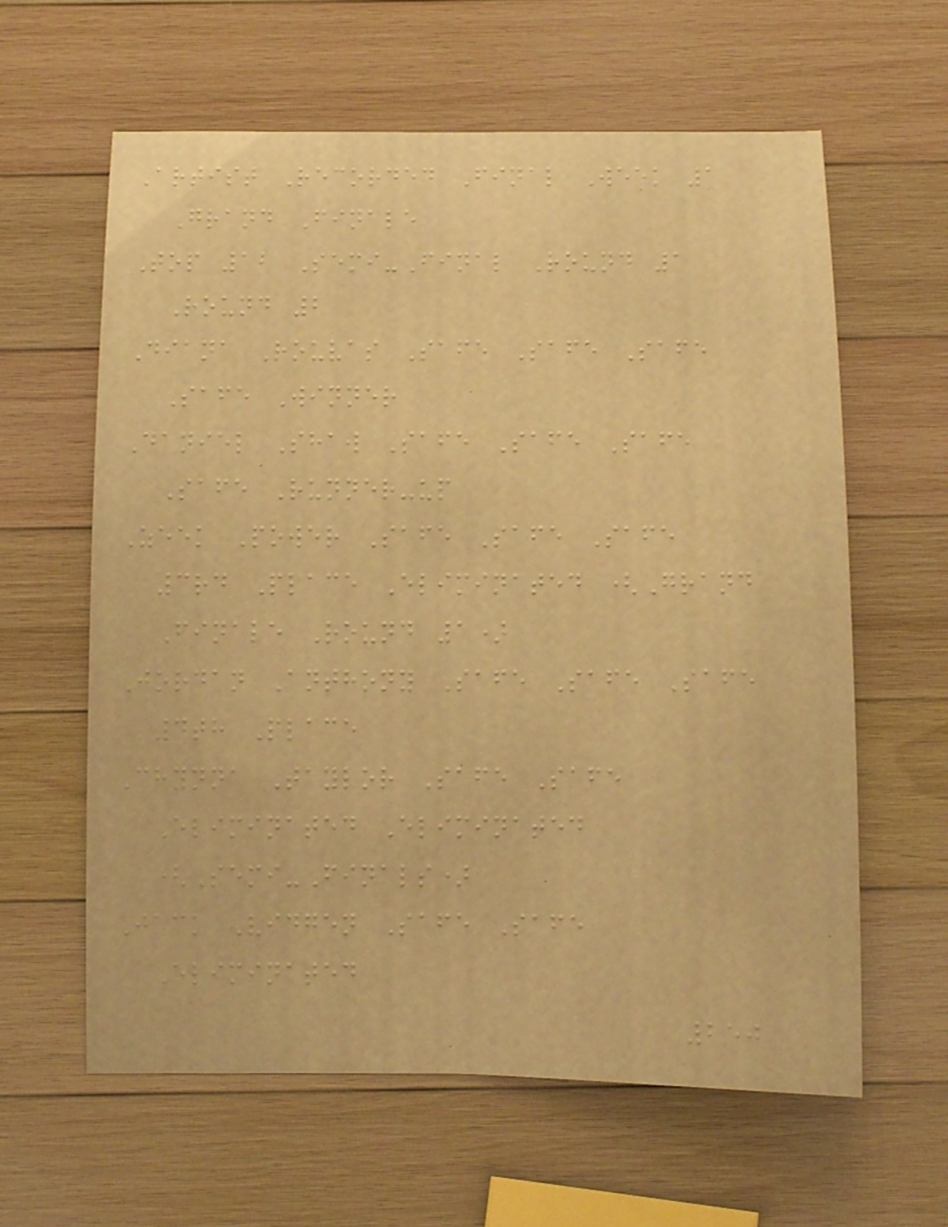Artist Recorded Final Week 1
Grand Finale
Top 12 Semi-Final Round 1
Round 2
Diana Rouvas Safe Safe Safe
Safe Winner
Daniel Shaw Safe Safe Safe
Safe Runner-up
Zeek Power Safe Safe Safe
3rd Place Eliminated (Grand
Finale Round 1)
Jordan Anthony Safe Safe Safe
4th Place
Chynna Taylor Safe Safe
Eliminated Eliminated
(Semi-Finals)
Jack Vidgen Safe Safe
Eliminated
250
